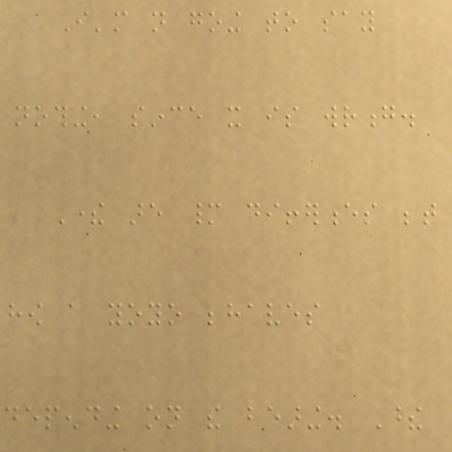I'm not going to say
nothing, since it is wrong.
There are many differences between
how a yoyo behaves
depending on the bearing. These
